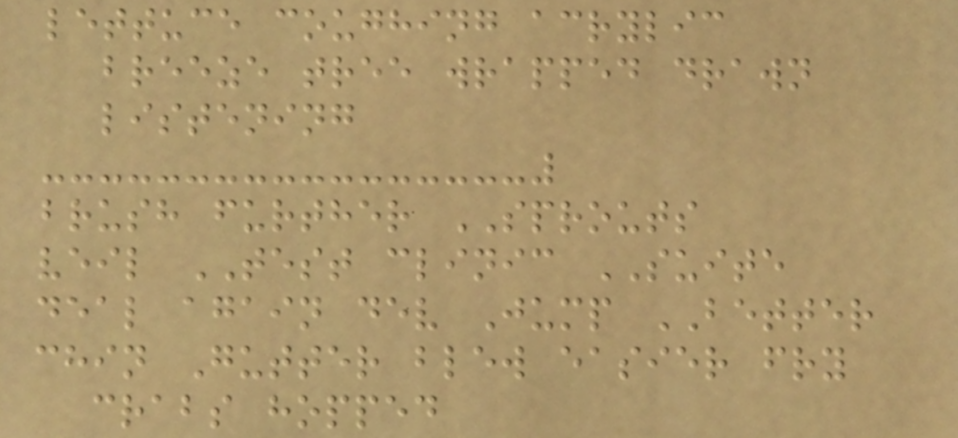lettuce coughing acrylic
breeze tree wrapped drawn
listening
brush further SPROUTS
veil TEST clinic SUITE
deal again dev Jump BETTER
chin Gutter blew easier fry
crabs hopped
